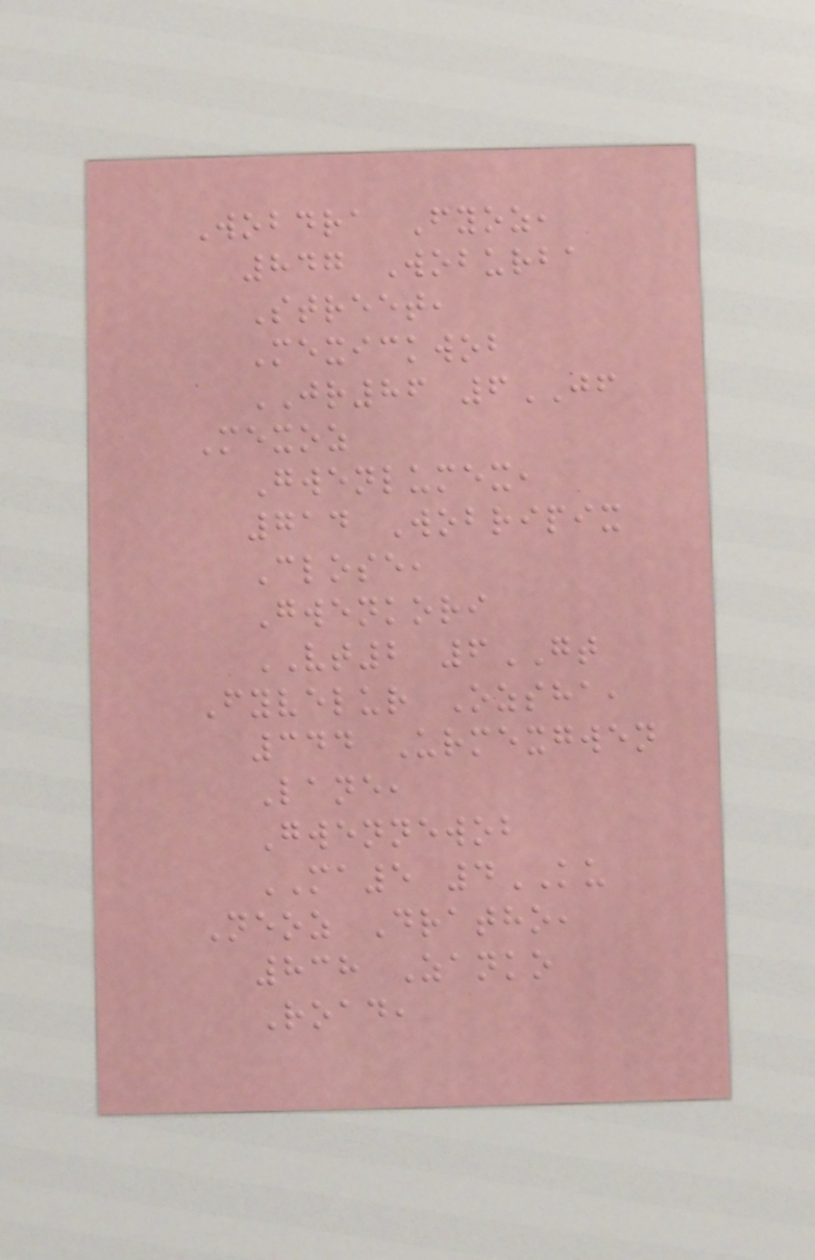Wobdra Fyoz,
847 Woburba
Street,
Mexickwob
JR86 6JF
Mexoz
Gwenlumex,
714 Wobripix
Close,
Gwenkori
VT2 6GT
Fyvelur Ozsha,
344 Urmexgwen
Lane,
Gwennewob
MA5 4KU
Neoz Dratho,
838 Zanko
Road,
